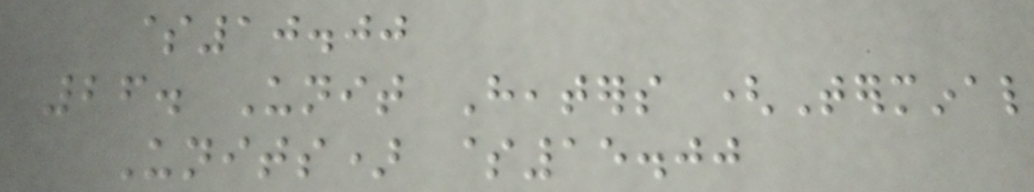$10.00
26. Unit Heaters (Terminal
Units) $15.00
